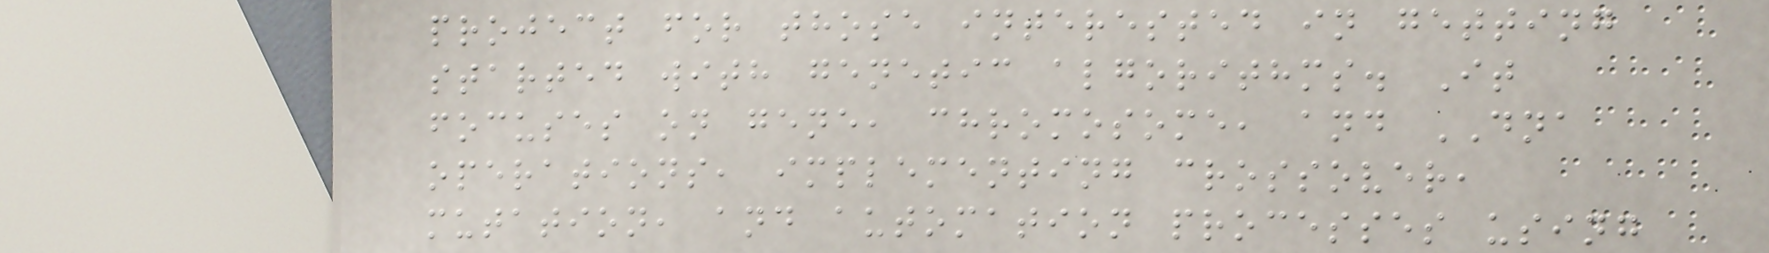project for those interested in getting
started with genetic algorithms. It
focuses on gene, chromosome, and DNA
operations, implementing crossover,
mutation, and automation processes using
